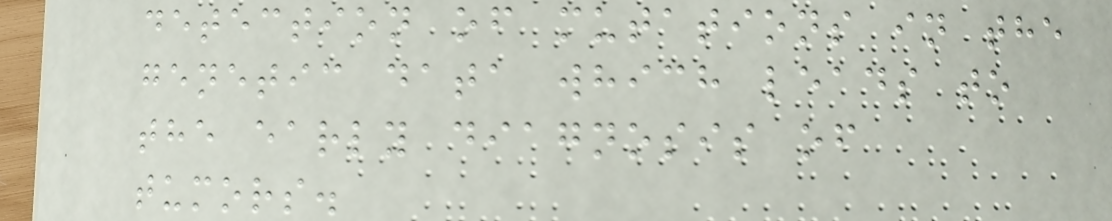detection of mutations in the
genetic data which leads to
the early diagnosis of
tumors.
